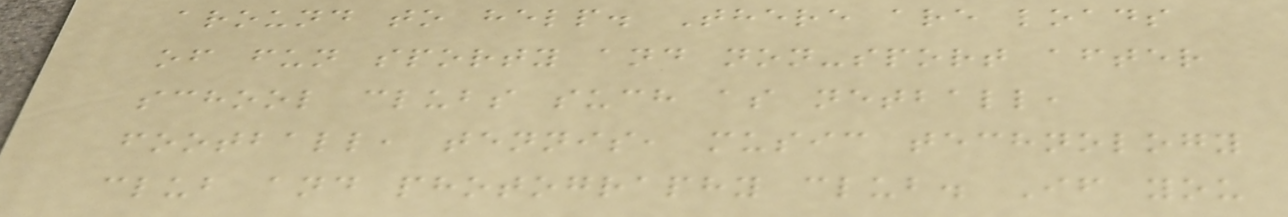around to help. There are loads
of fun sporty and non-sport after
school clubs such as netball,
football, tennis, music technology
club and photography club. If you
